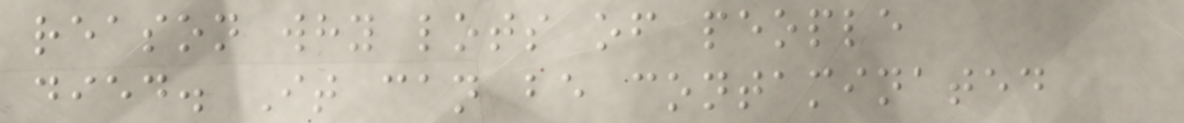reason why lots of people
died. It can be contaminated
